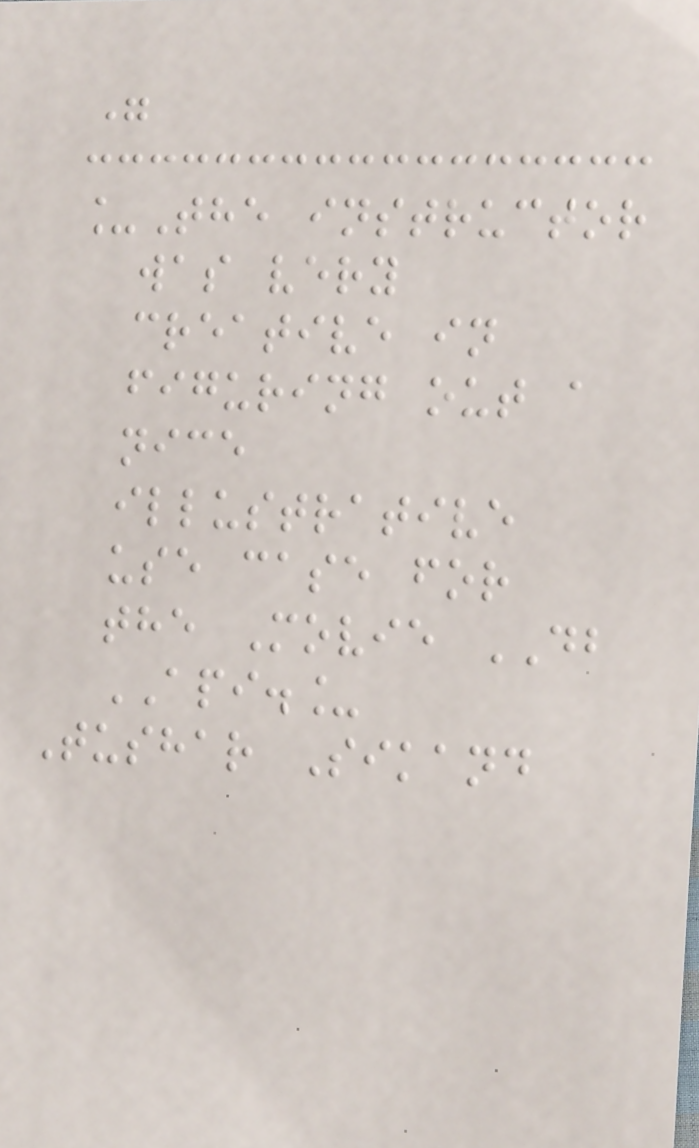"
_The instructor
was very
creative in
figuring out a
nice
illustrative
use case for
the Movie DB
API._
Tushar Sikand
